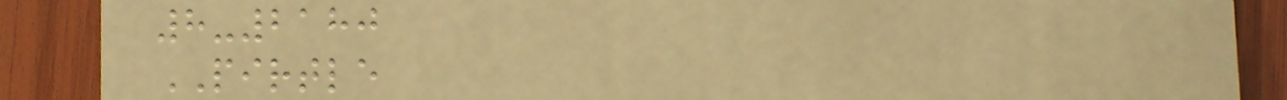8-2180
PIRTLE
